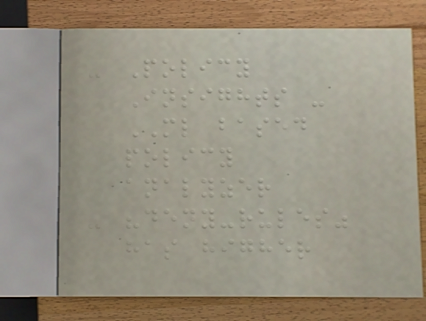- Policy
Insights -
ML based
policy
analyzer
- "deny-rules"
has higher
